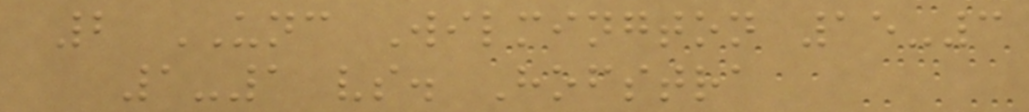2 UNC Wilmington 15-3
1-1 vs. Hofstra
